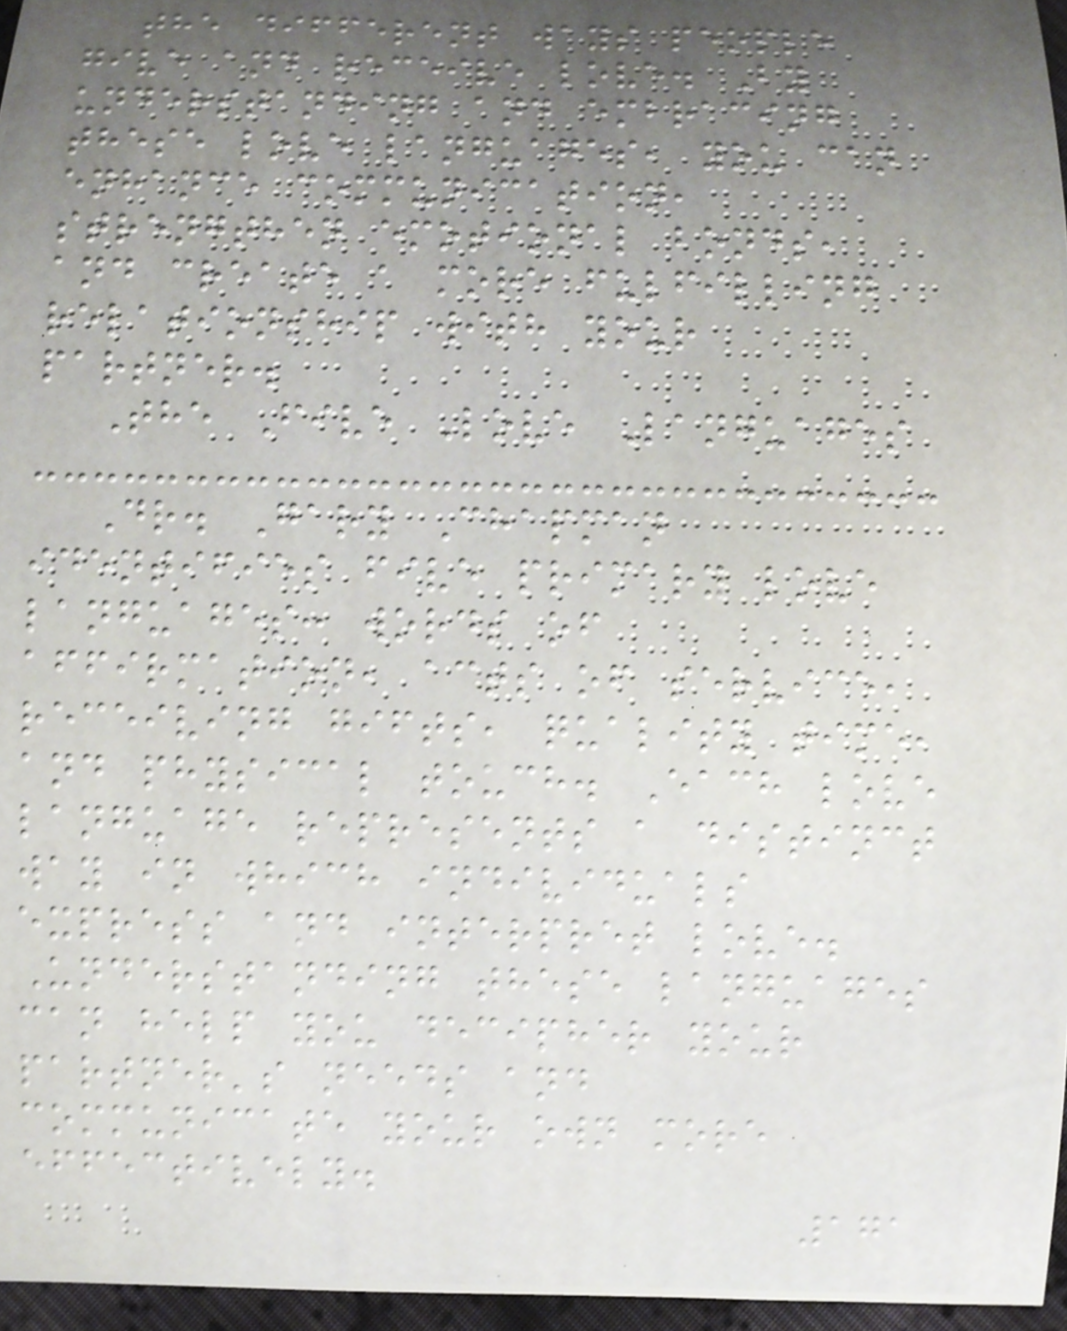the different ways people
give and receive love. By
understanding and embracing
these love languages, you can
enhance communication,
strengthen emotional bonds,
and create a more fulfilling
relationship with your
partner.
The Five Love Languages
Dr. Gary Chapman
identifies five primary love
languages: words of
affirmation, acts of service,
receiving gifts, quality time,
and physical touch. Each love
language represents a distinct
way in which individuals
express and interpret love.
Understanding these languages
can help you decipher your
partner's needs and
communicate your own more
effectively.
171
